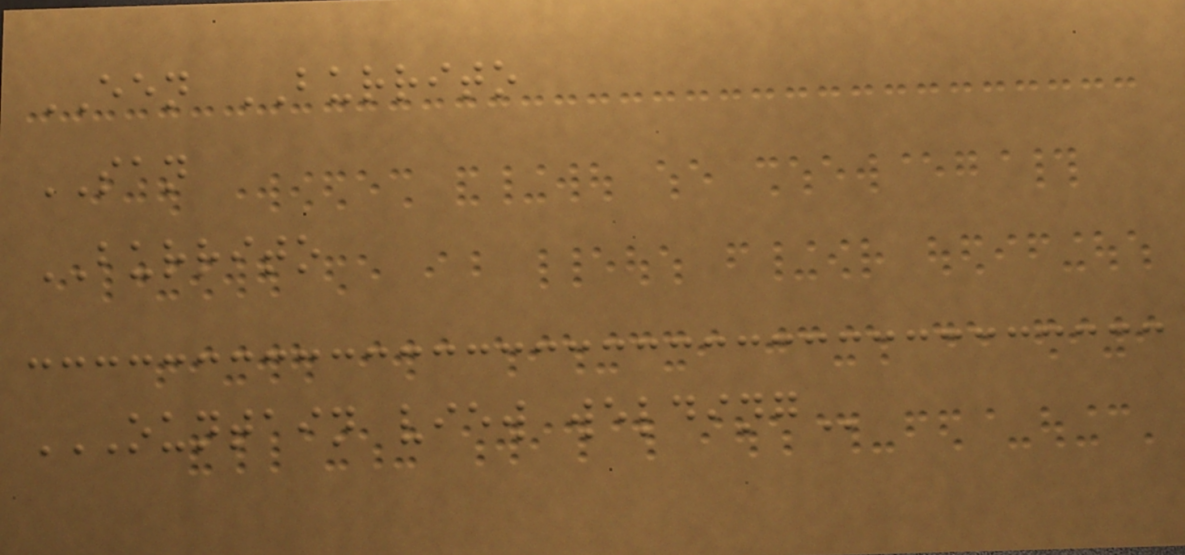EEN BURRITO
SAN
BURRITO
OUNTAIN VIEW WELDING
